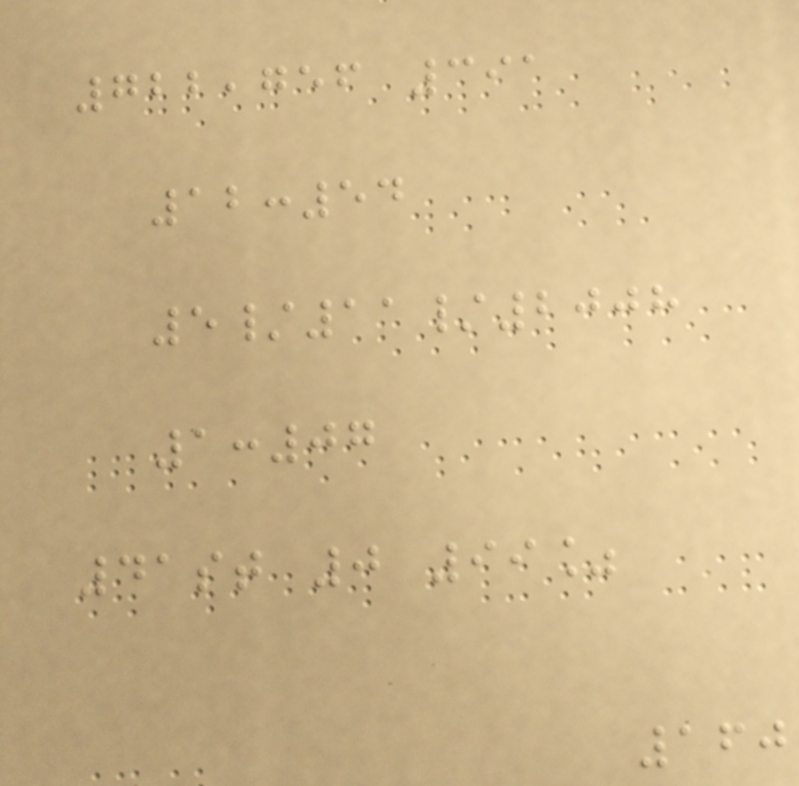722,756 391
12:54
5/11/2008
1:07
41st 0 99%
160
